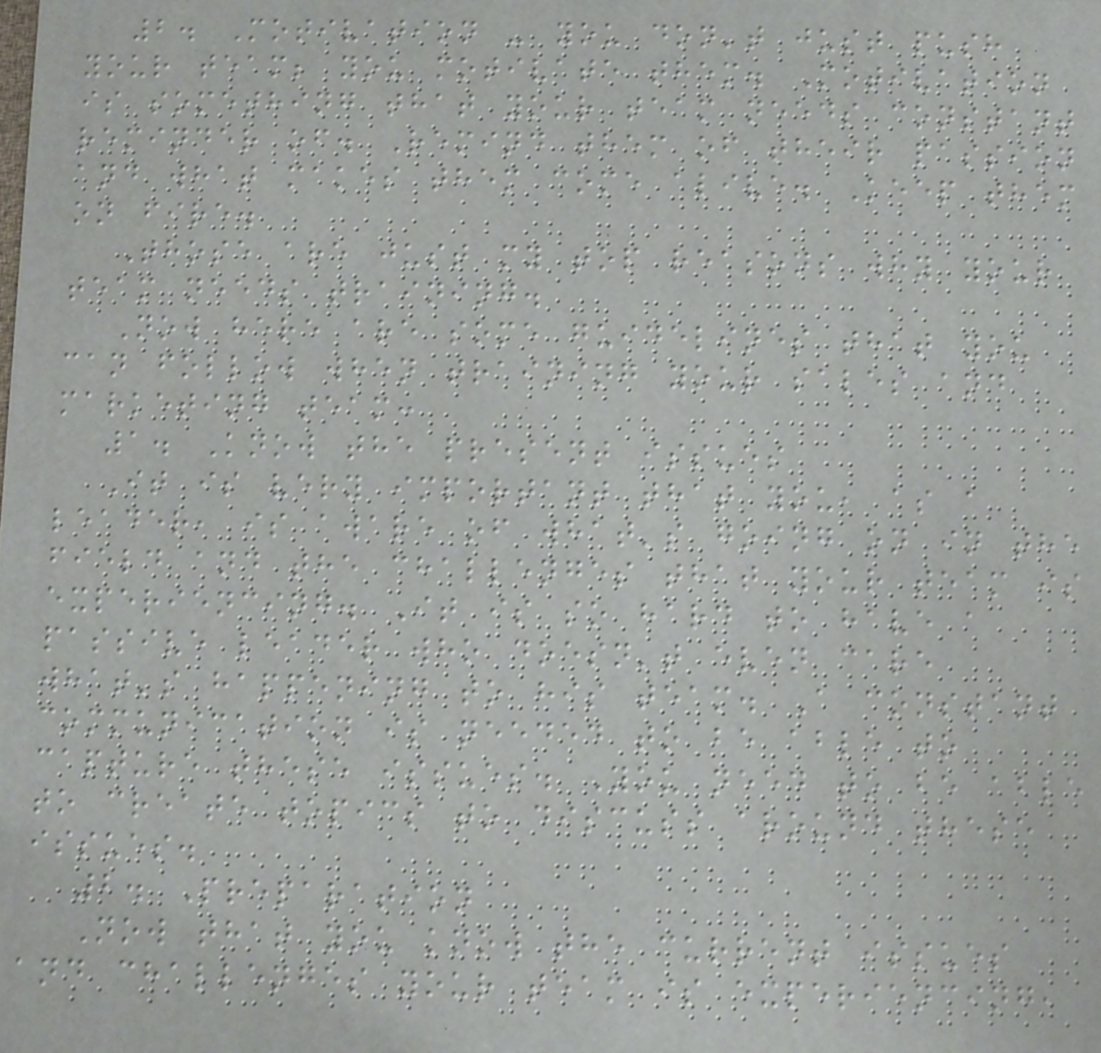2. Motivation - you don't just push
your team; you motivate them. Motivation
is something that your team needs constant
reminder of. Remind them of their passion
and what makes them come alive. Keep them
on fire.
Those are just my top reasons why your
team needs training.
Now here are some guidelines that you
can follow when training your sales and
marketing team:
1. Know the present issues
It is very important that you, as a
leader, is aware of what's going on in the
field and the challenges that your team is
experiencing. It is so hard to have a
passive leader who doesn't even care
what's happening to his team. A constant
communication is needed to be able to
capture these issues. You need to be able
to create topics to discuss around these
issues.
2. Preparation
Now that you know the current issues
and challenges your team is experiencing,
